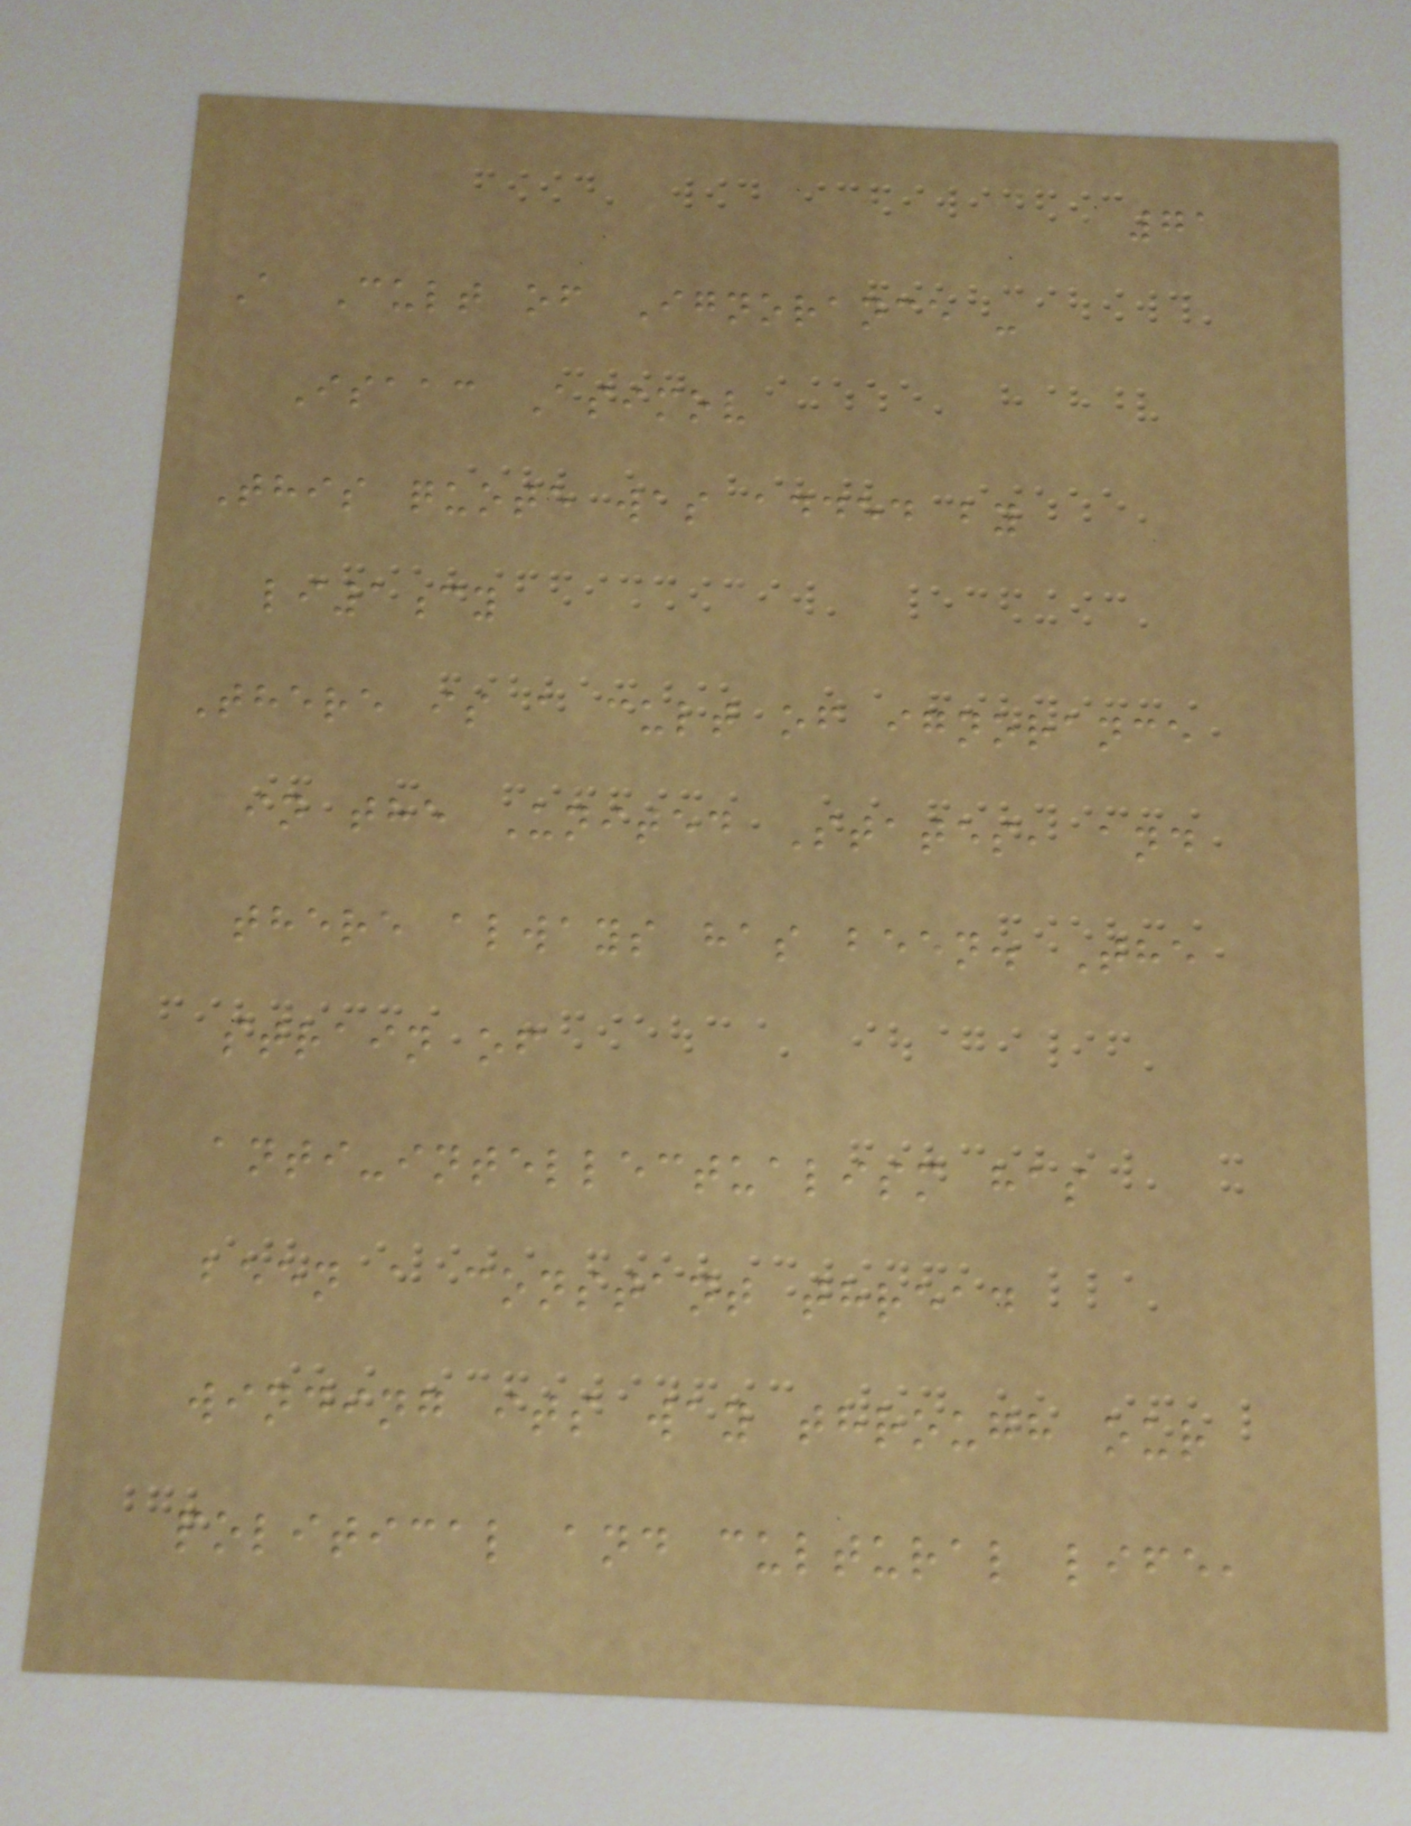71
A Cult of Ignorance -
Isaac Asimov
This quote was added by
li1cy
There is a cult of ignorance
in the United States, and
there always has been. The
strain of
anti-intellectualism has
been a constant thread
winding its way through our
political and cultural life,
